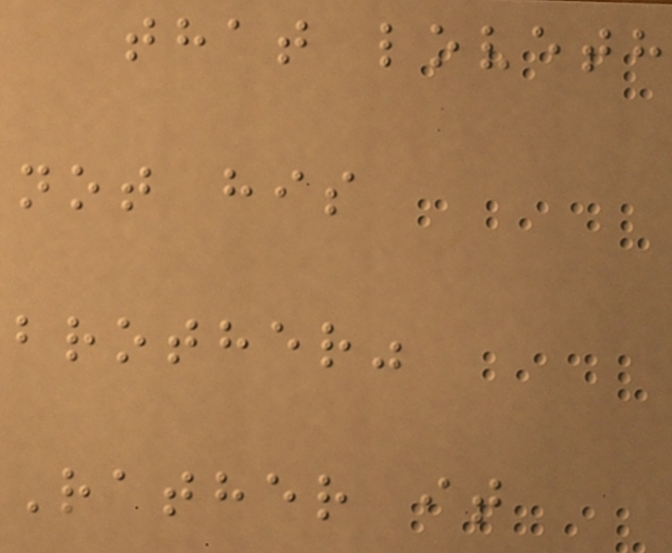that loveth
not his
brother"
Rather it
